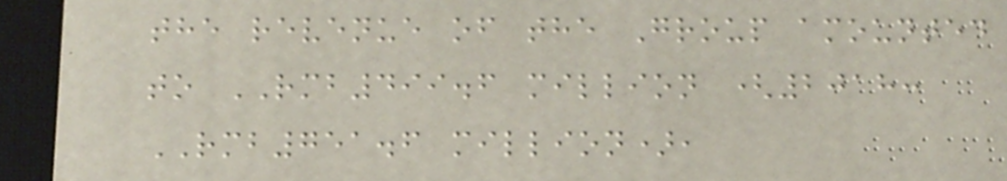the revenue of the Group amounted
to RMB499.6 million (2018:
RMB751.6 million),
